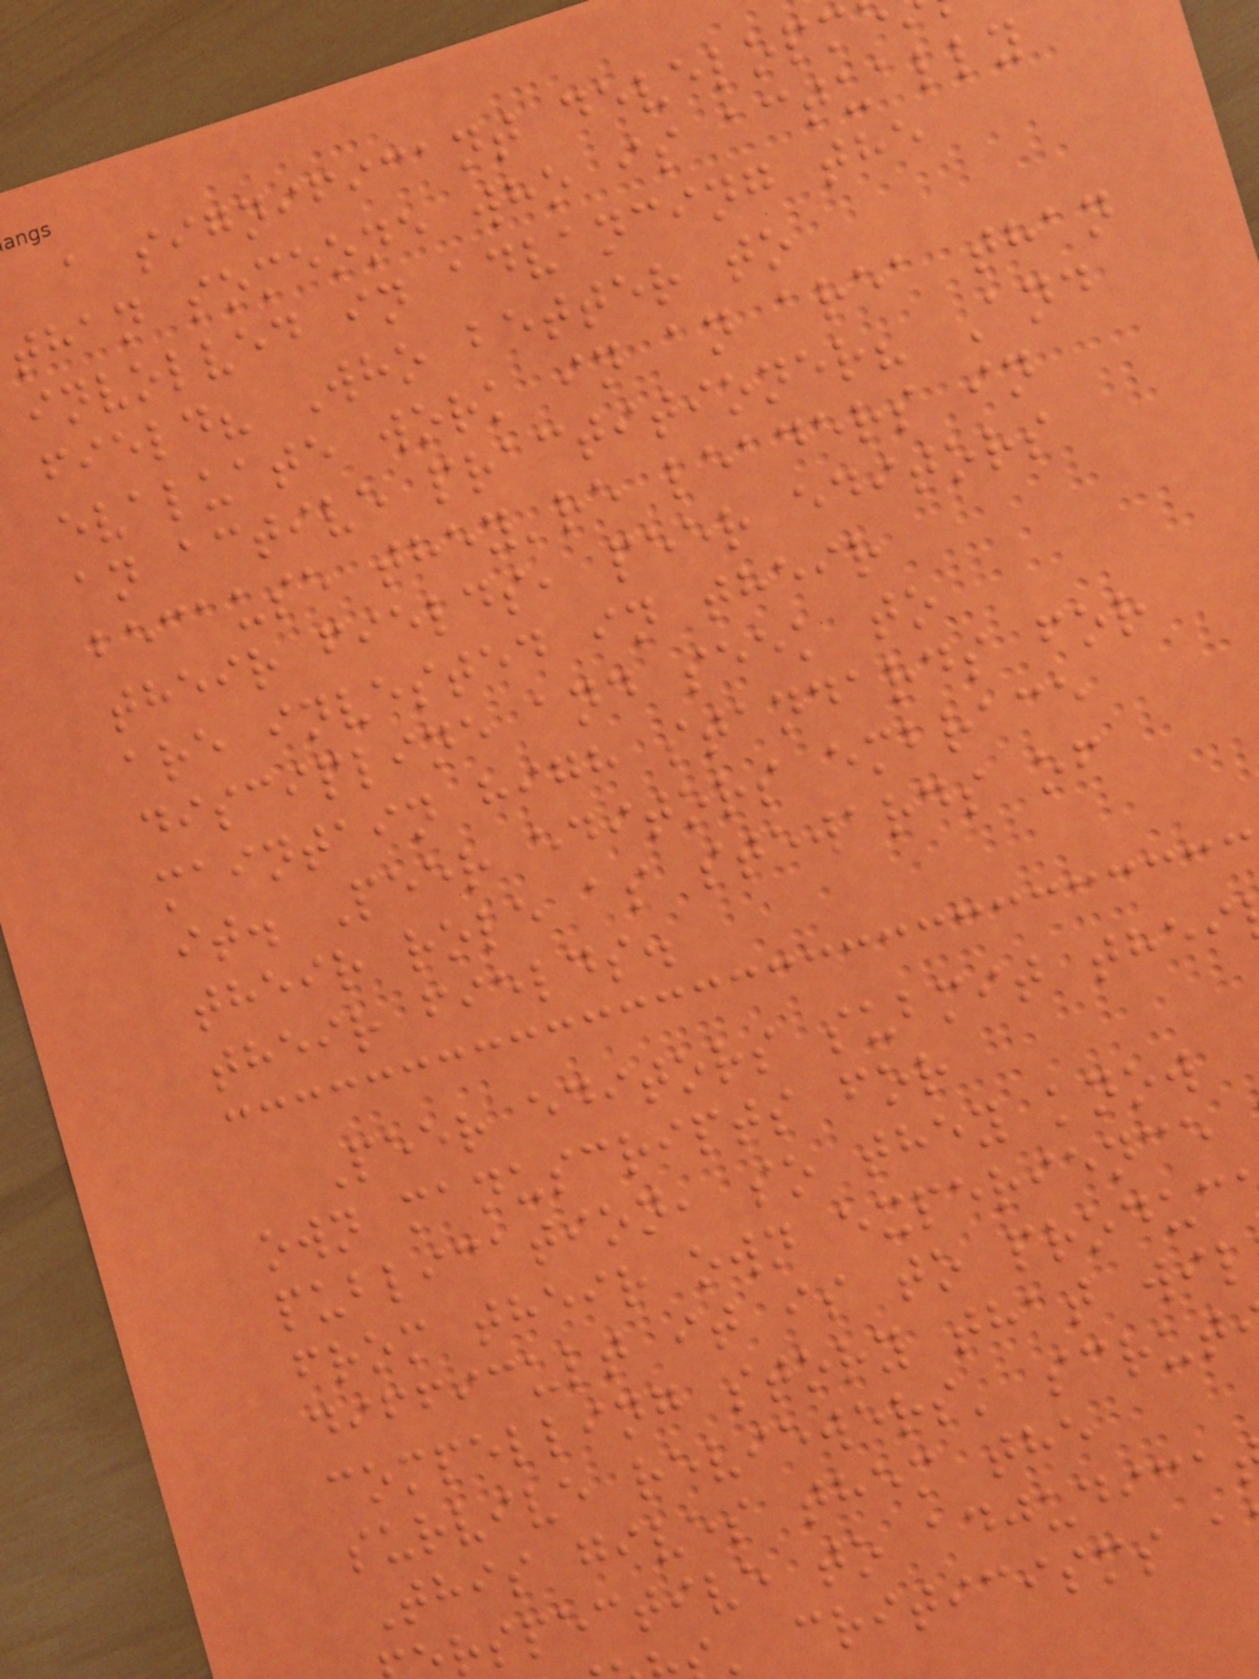a significant developm
than someone who is actually
involved in advancing the
field? Who better to
evaluate work in an area than
an active practitioner? And
because they're leaders in
their fields, peer editors
are invested in their
discipline and seek to
maintain high standards for
it. Peer editors embrace
their role as stewards of
their fields.
Peer editors submit thei
own manuscripts for
publication, so they know
from their own experience
difficult it is to produc
compelling story that wil
survive reviewers' scrut
This gives them the
rspective to adjudica
' criticisms a
